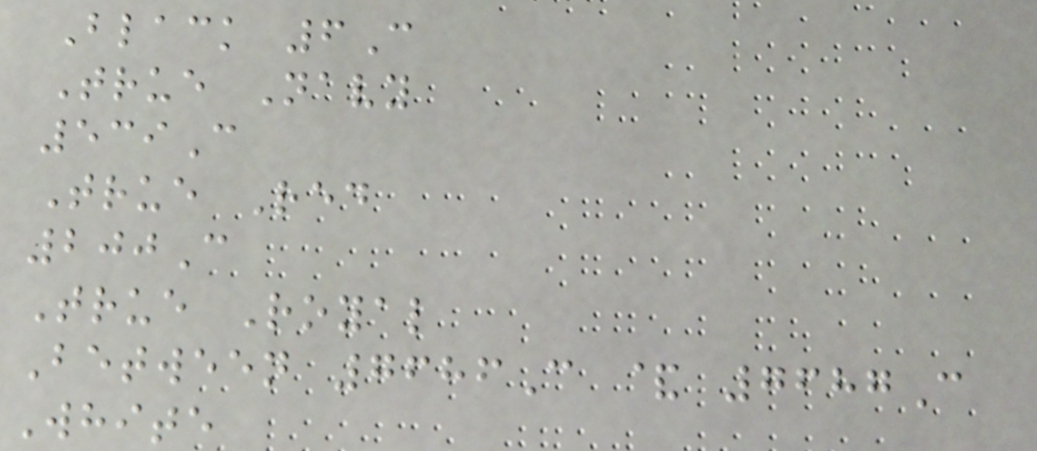Black 6C
True Navy
539C
True Red
200C
True Royal
Between 7686C & 7687C
White
